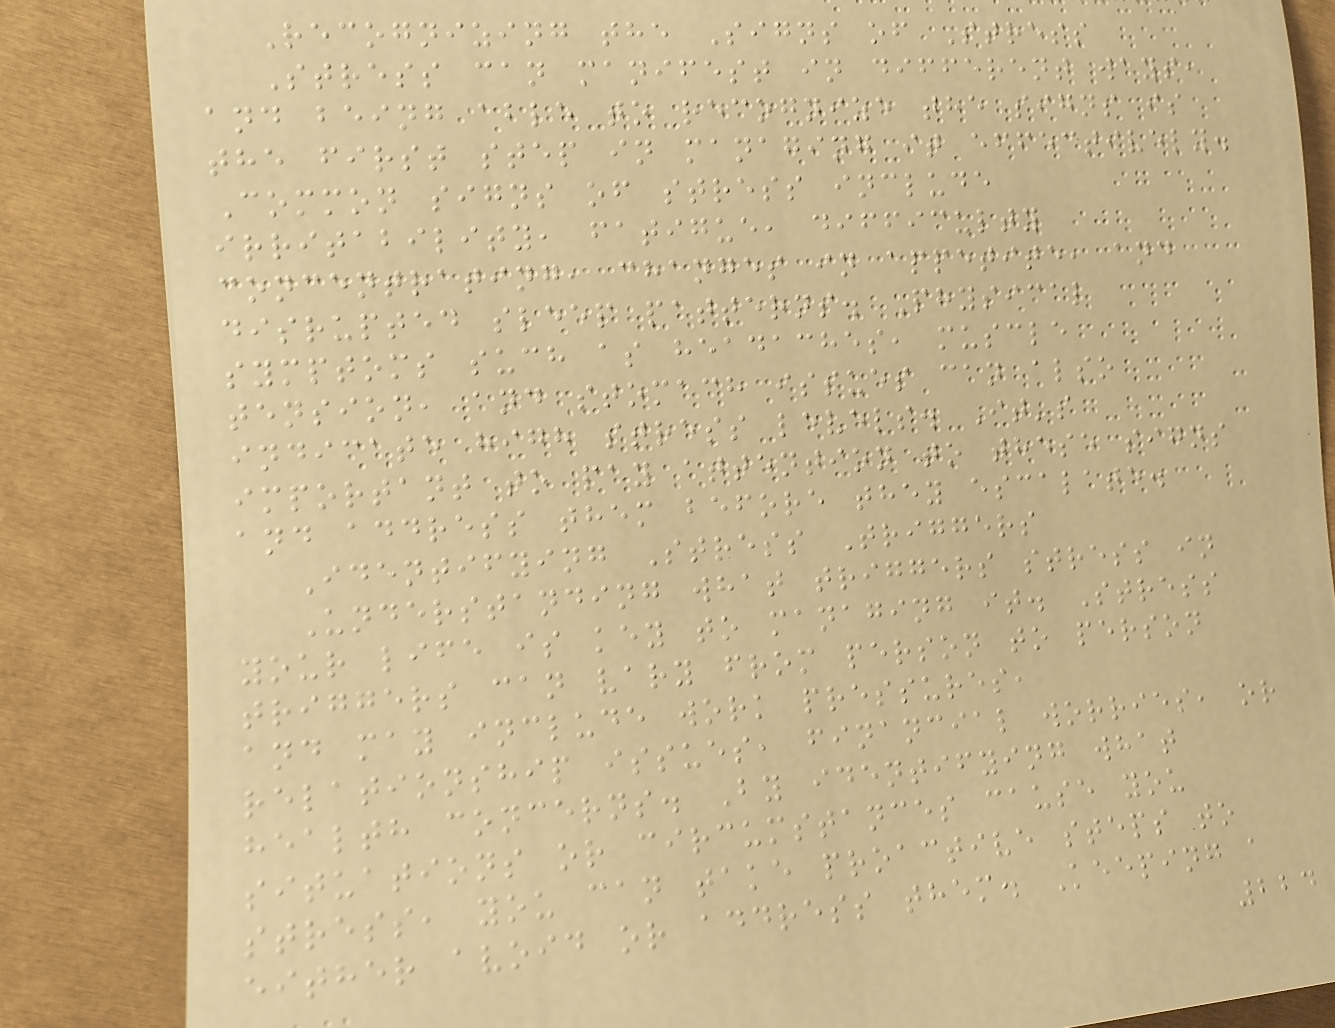Recognizing the Signs of Stress
Stress can manifest in different ways,
and being able to recognize the signs is
the first step in managing it effectively.
Common signs of stress include
irritability, fatigue, difficulty
concentrating, changes in appetite, and
disrupted sleep patterns. Physical
symptoms such as headaches, muscle
tension, and stomach issues can also
indicate high stress levels. It's
important to pay attention to these signs
and address them before they escalate.
Identifying Stress Triggers
Understanding what triggers stress in
your life is key to managing it. Stress
triggers can vary from person to person
and may include work pressures,
relationship issues, financial worries, or
health concerns. By identifying what
situations or circumstances cause you
stress, you can take proactive steps to
either avoid or address them. Keeping a
224
